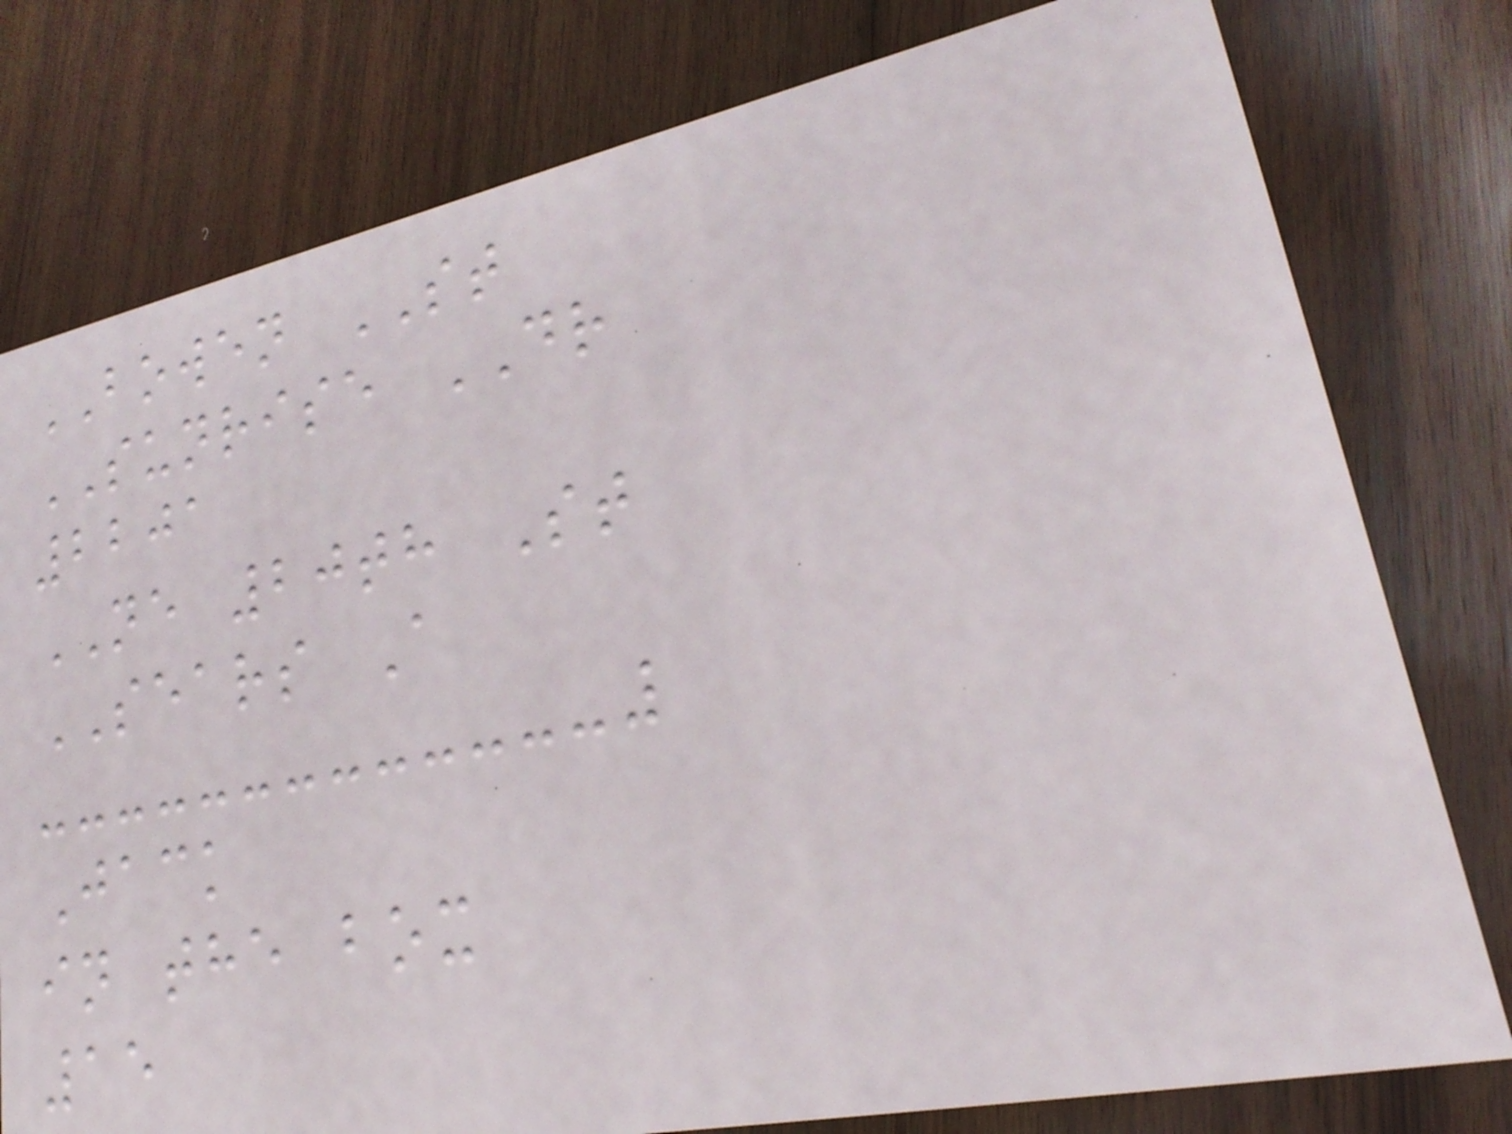BOWEN ST
SUNRISE DR
2201
NE 20th St
SEARS A
Jack
in the box
15
